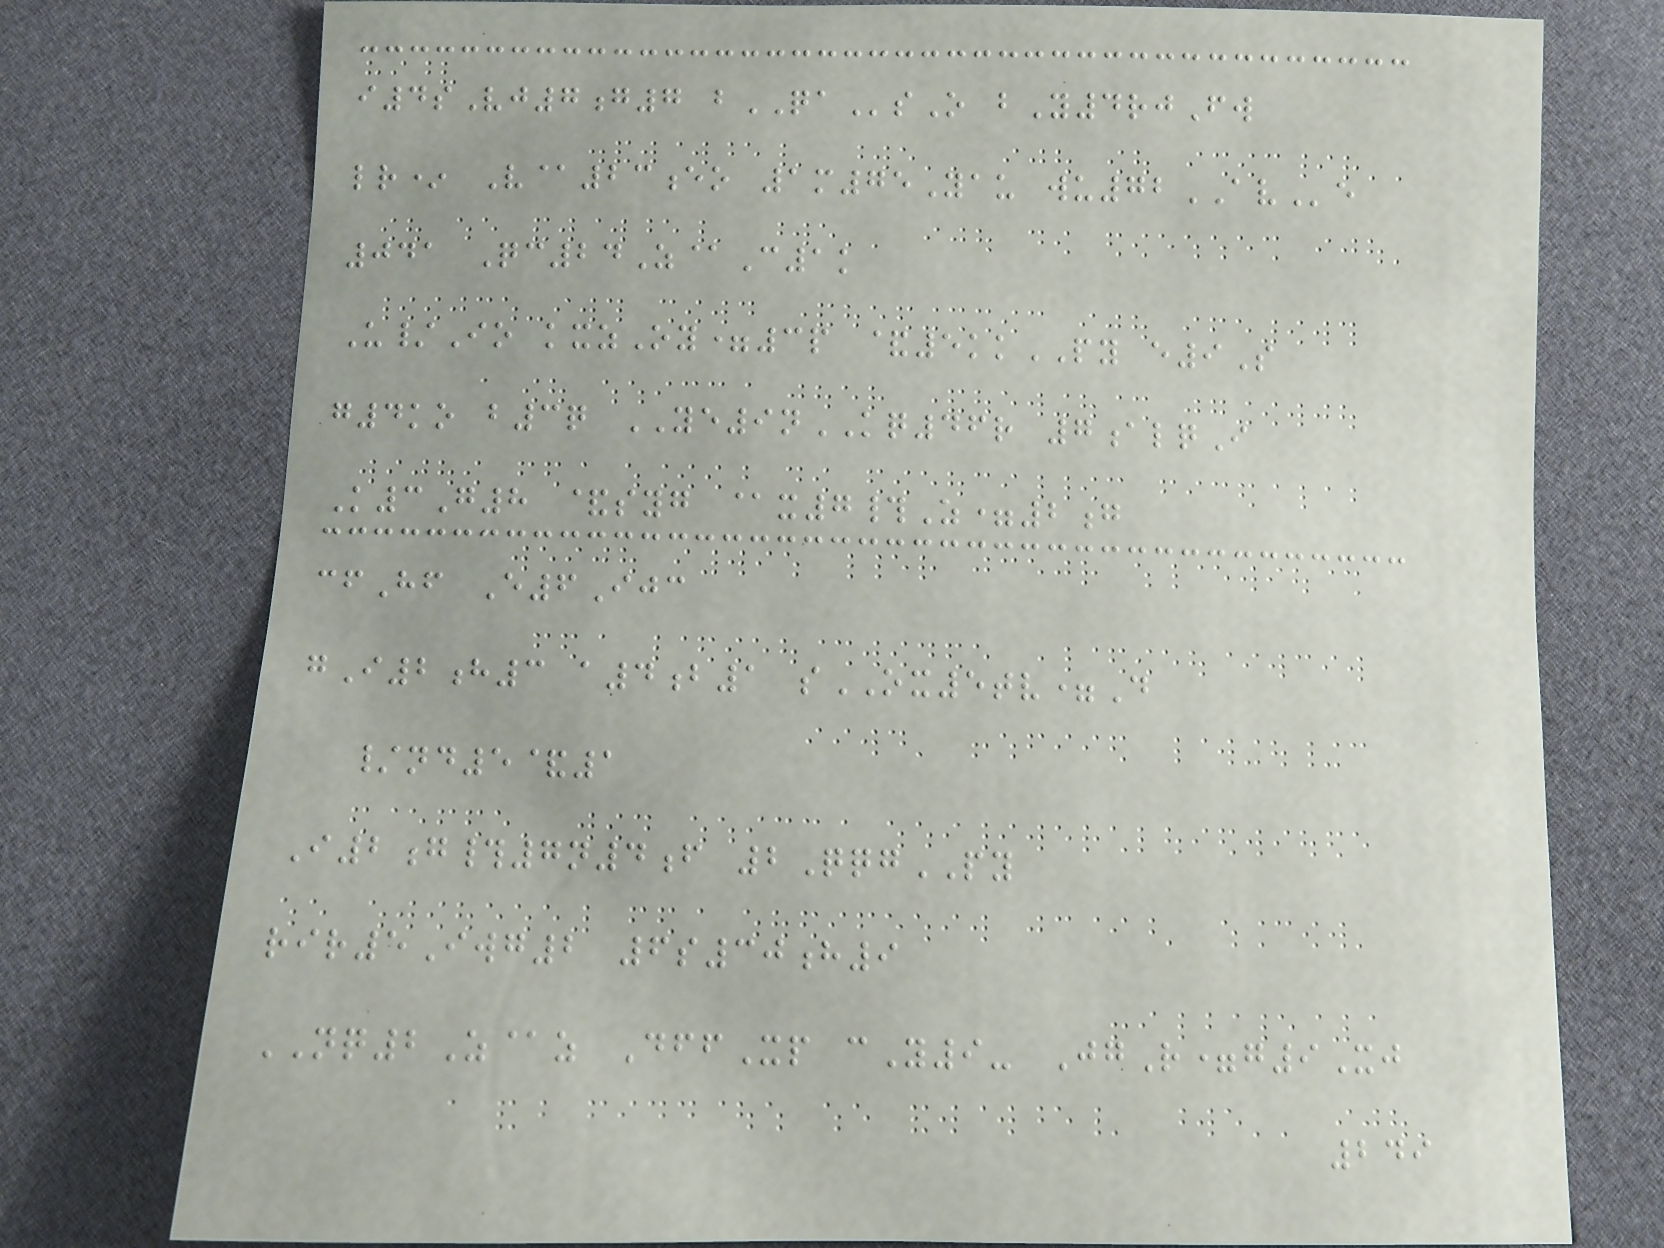i4sVj7g7 bQAsO bY4rjFw
lr* V@23eo 1m75Yau wu72AVe
041 Qc24Z@C1k
U/Io kxzOy=3p &5kkPY e9S
g4ko b3q YE9nKQ46r 7alqI
K3G8 &syg @x7#Z=2g
cfHf E6Ijc
gI2h3 a4b1 sOX5tv=D
/nd5&1
I2g#7n4f 2QqgPY
rir5Iwg2 6s30h9
NQ2Z@z DffXp cY9- JgR=g9Xj
249
